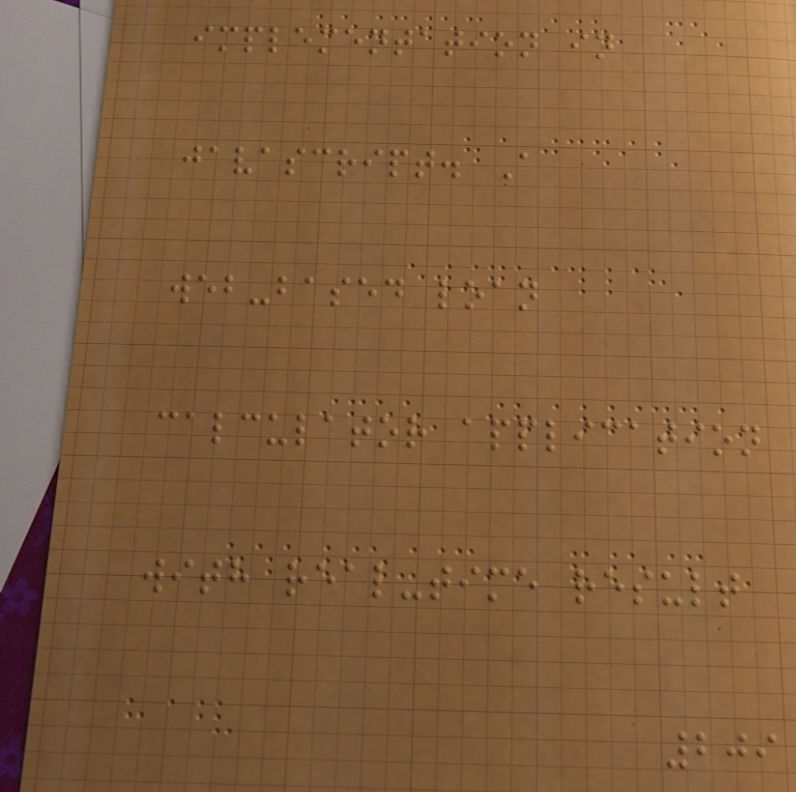implementation in
javascript. A
web-based loan
calculator application
with real-time result
209
